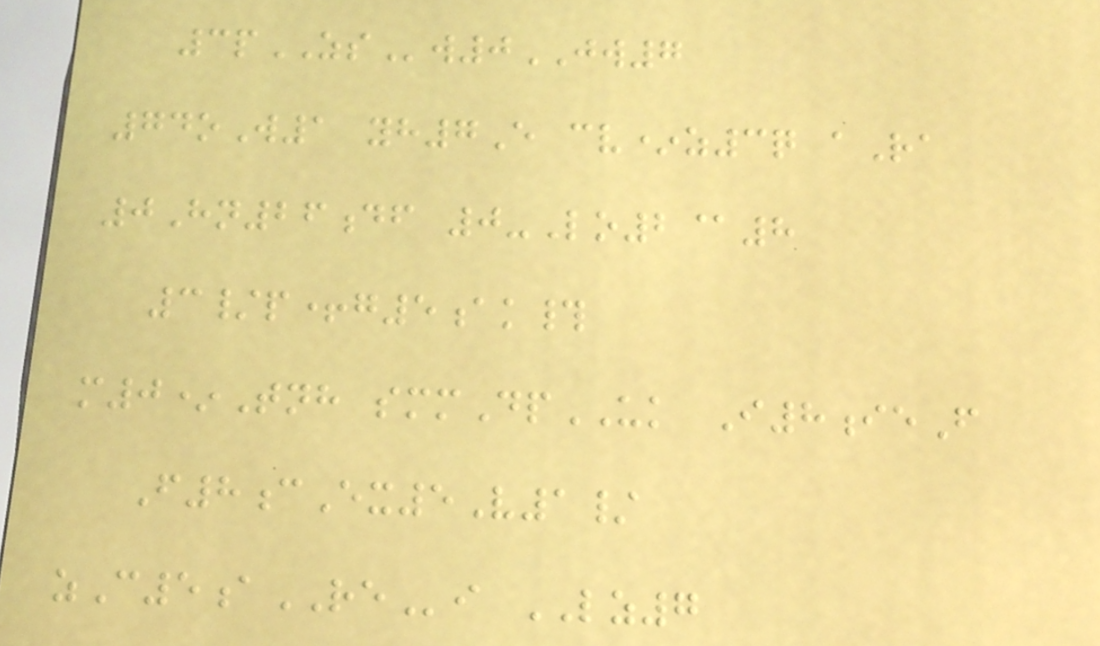3pZSw0JW7
74oW1 yh7E cv*z3q aRa
0Hn26df 0-Lo2@8
3/p+g5ak#
m0*Tnh smmDpUK I8ieF
F8cEx5V1/
zC5aREi LZ7
